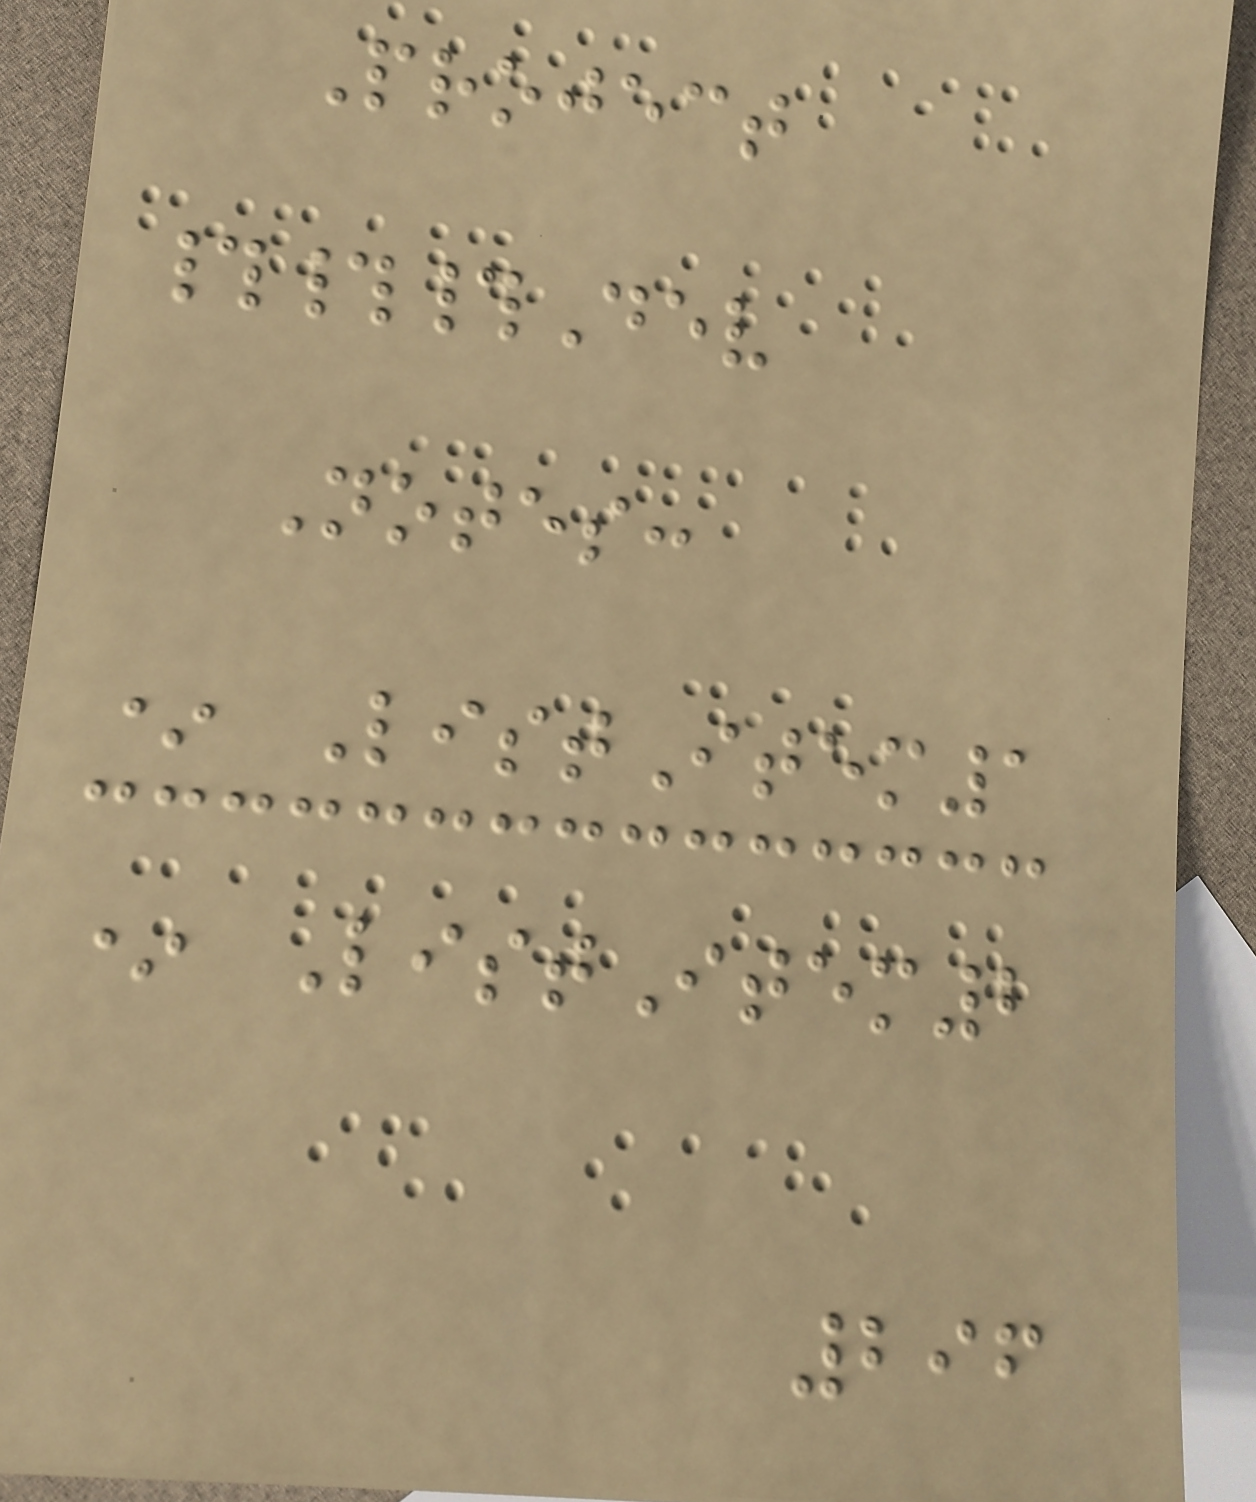Project
###Dev
Notes:
* ListItem1
* ListItem2
296
